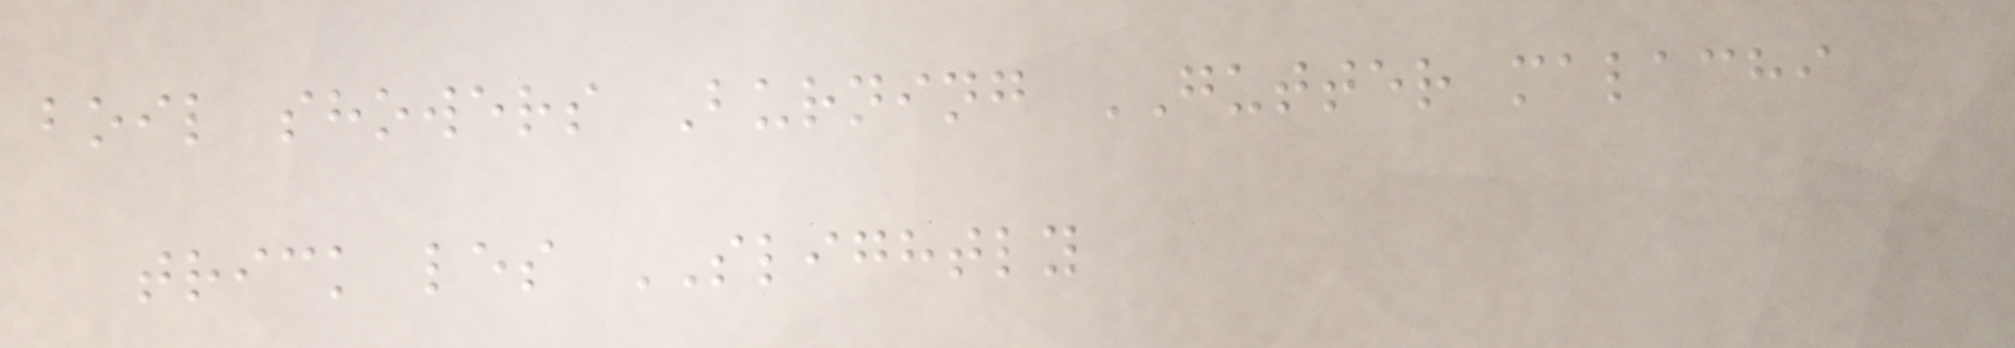boil showers Burning GUTTER malachi
trick les SLIGHTLY
